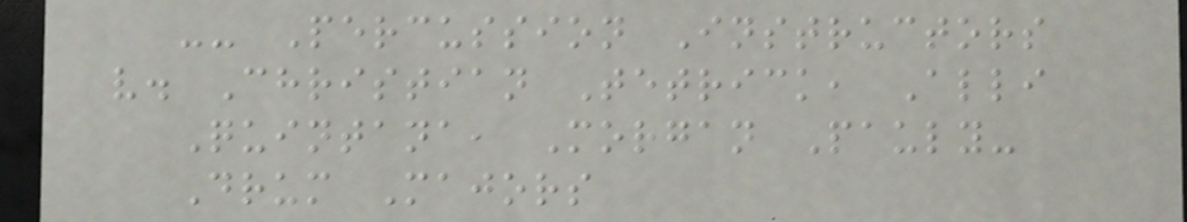-- Percussion Instructors
v. Christian Tetrick, Alli
Quintana, Morgan Pauly-
Drum Majors
